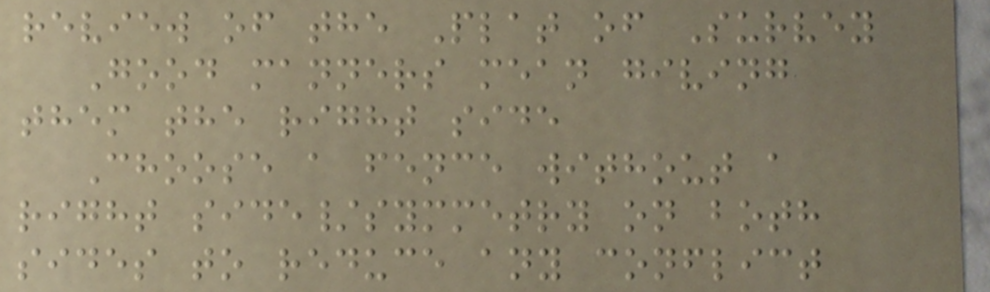review of the Plat of Survey
Good manners mean giving
them the right side
Choose a fence without a
right side/symmetry on both
sides to reduce any conflict
